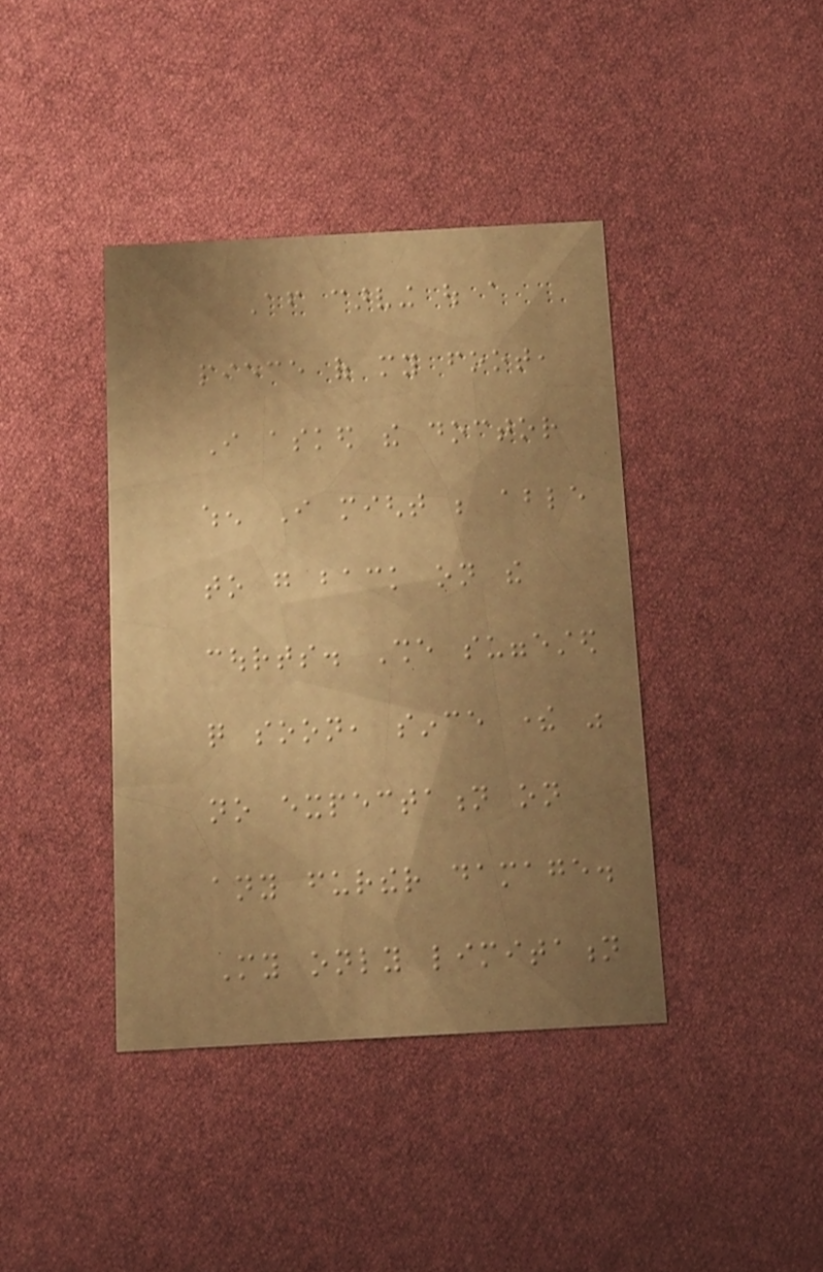After carving out a
piece of my foot,
I asked the doctor
when I might be able
to go back on the
courts. She suggested
quite soon, since there was
no expectation on
any further damage.
My only limitation
